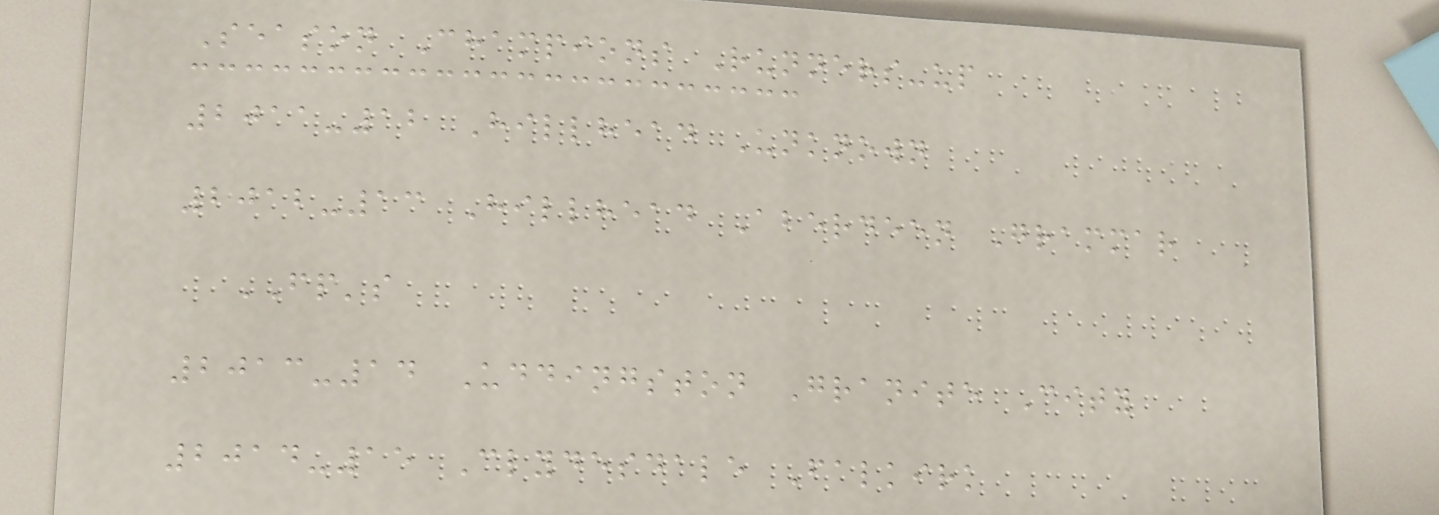Season Champions Runners-up
2011-12 Hillhead Unknown
2012-13 Hillhead Aberdeen Grammar
FP's
2013-14 Uddingston Granite City
2014-15 Clydesdale Falkirk
